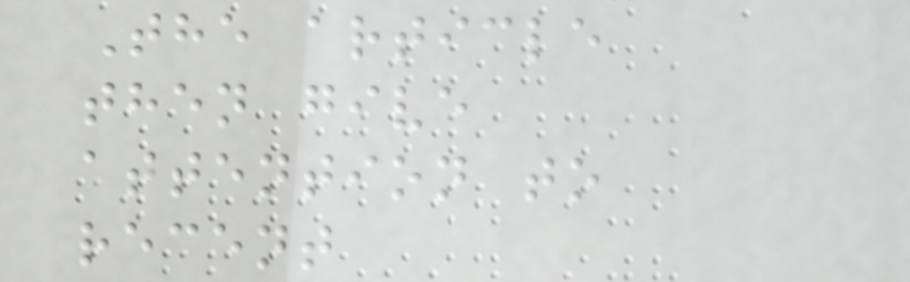The article
then give
attention to
recent
